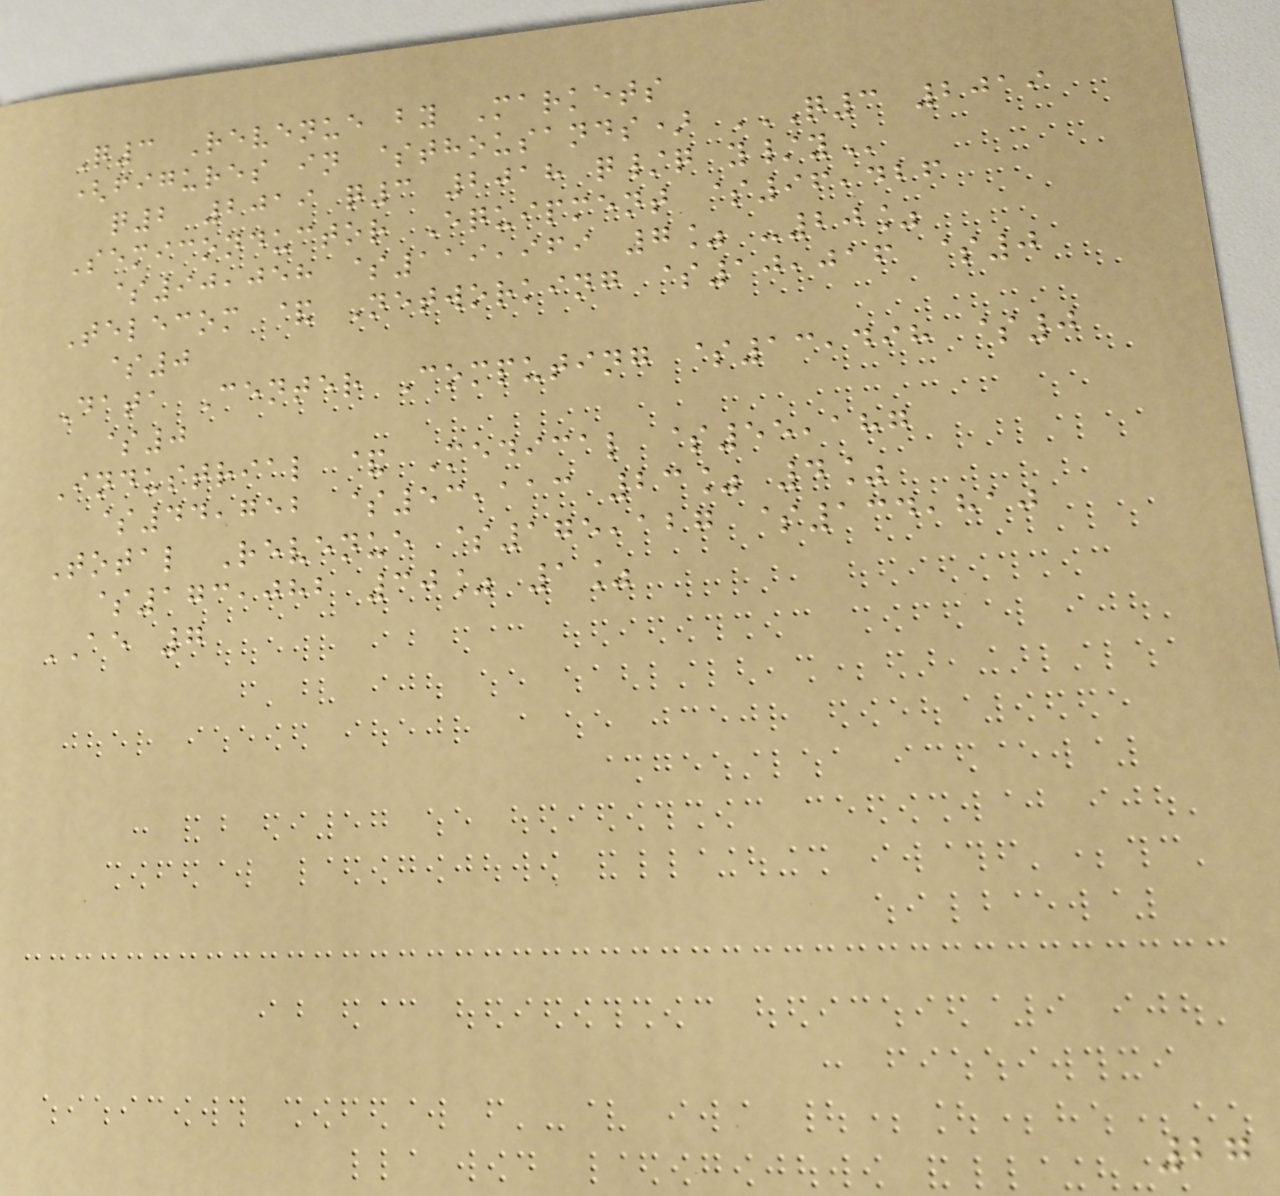Q3 Revenue by Markets
(figures in $thousands) Q3 2019
Q2 2019 Q3 2018 Q/Q Y/Y
Semiconductor Equipment $96,426
$90,058 $119,969 7% -20%
Telecom & Networking $10,016 $0
$0
Data Center Computing $13,498 $0
$0
Industrial & Medical $55,187
$44,752 $53,113 23% 4%
Total Revenue $175,127 $134,810
$173,082 30% 1%
AE 7
27
